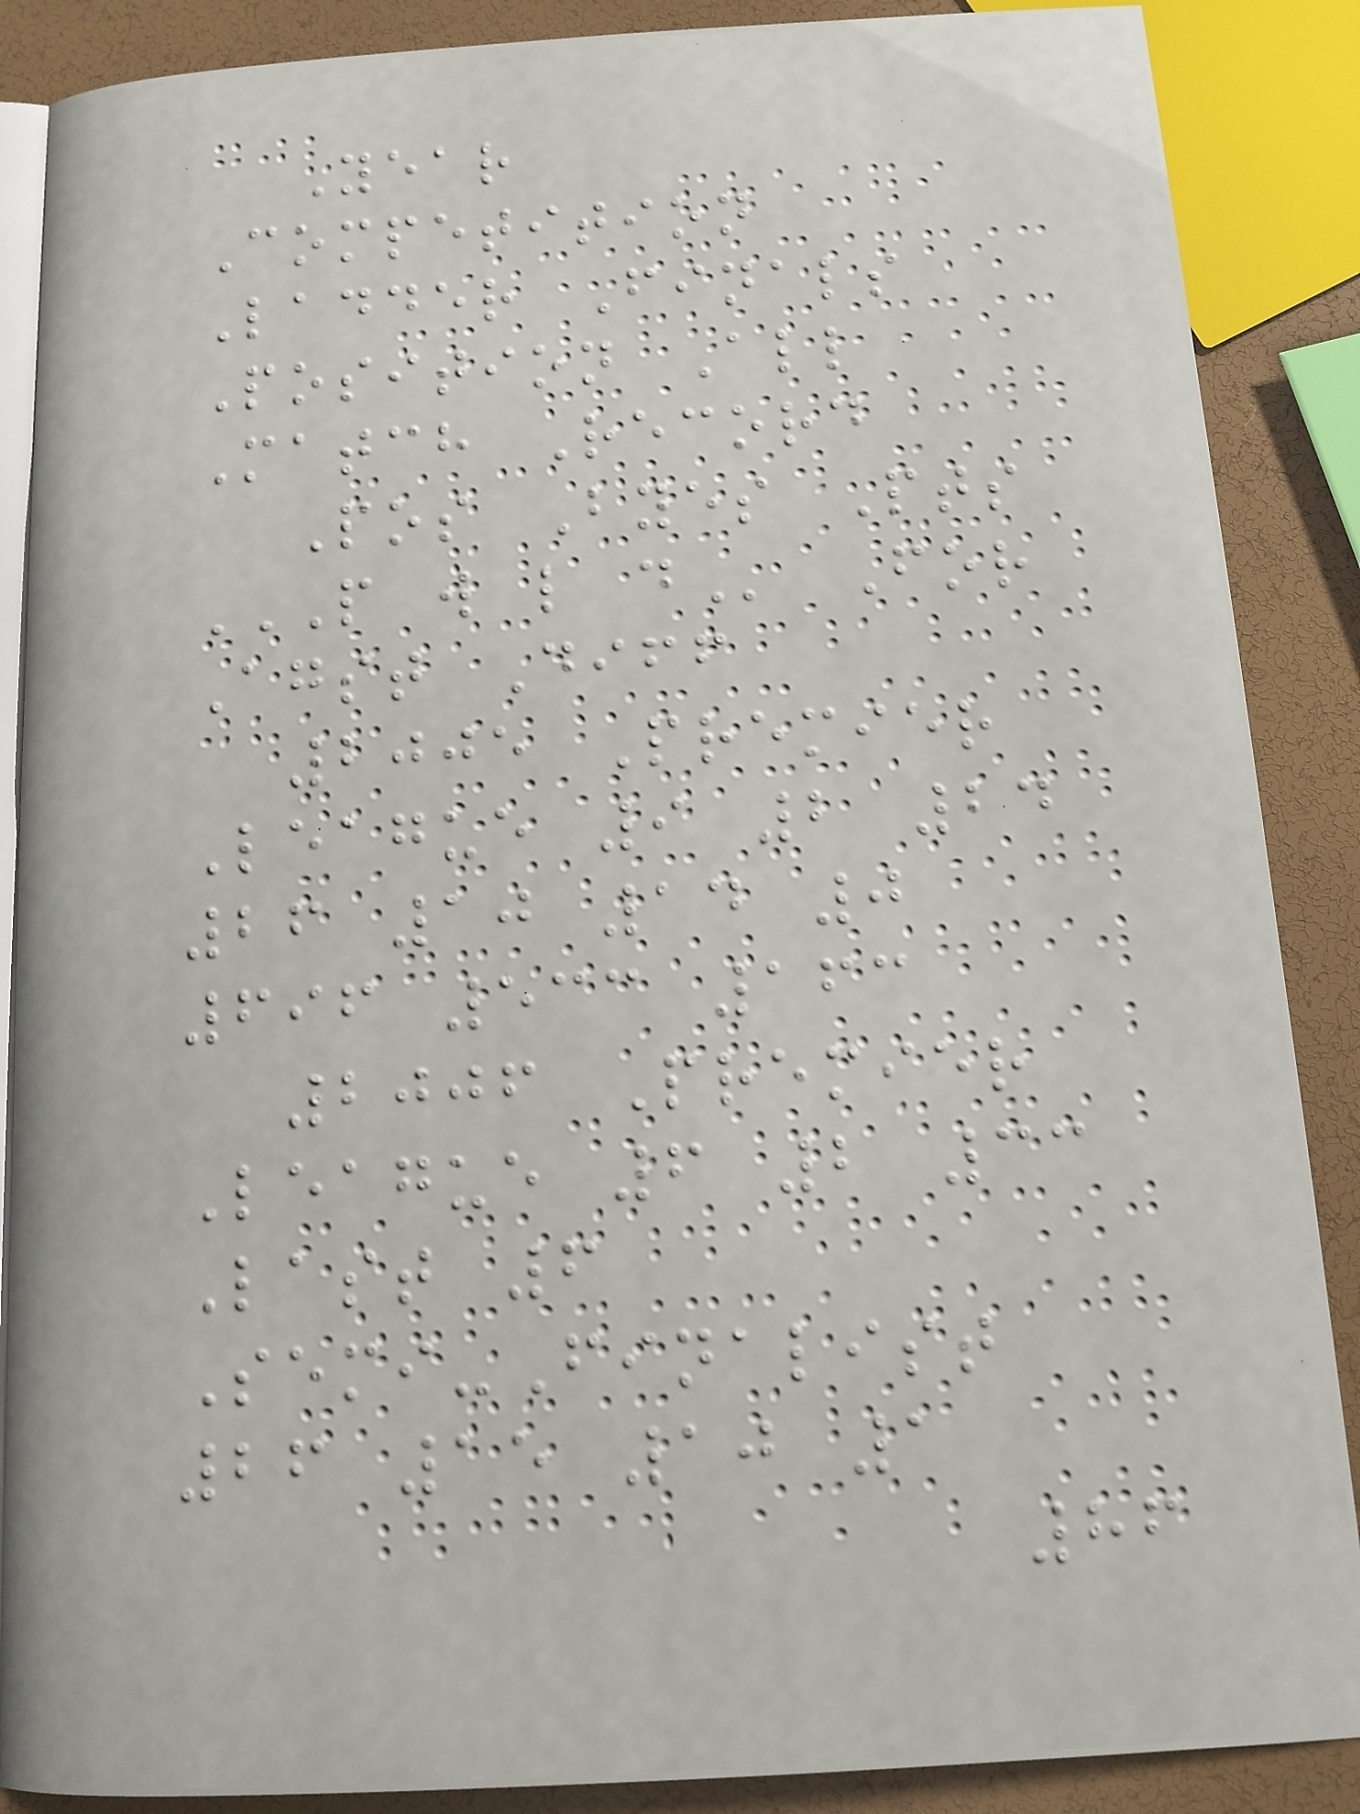Year
Competition
Ladder Finals
Position All
Match Record
Pos Byes Pts
P W L D For
Agst Diff
2005 Premier
League 9 2 24
26 10 14 0
696 533 163
2006 Premier
League 6 2 33
Last 6
Semi-Finalist
26 15 10 1
86
